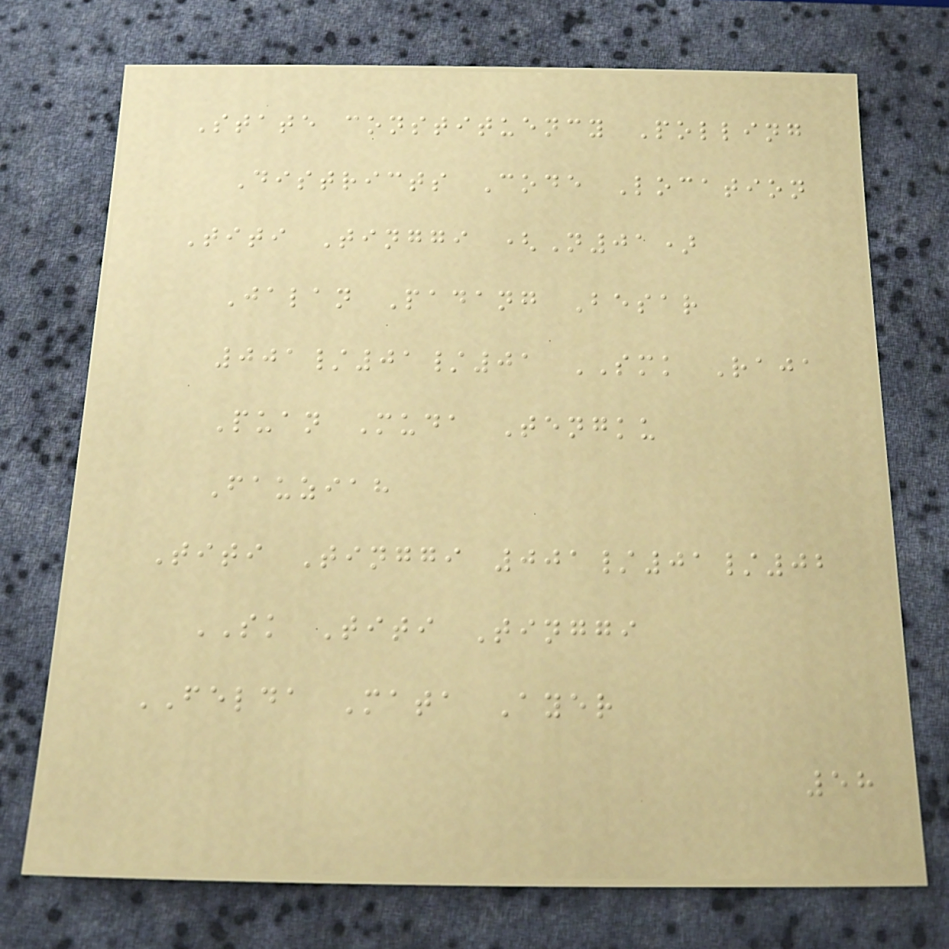State constituency Polling
Districts Code Location
Titi Tinggi (N01)
Jalan Padang Besar
001/01/01 SMK Raja
Puan Muda Tengku
Fauziah
Titi Tinggi 001/01/02
SK Titi Tinggi
FELDA Mata Ayer
58
